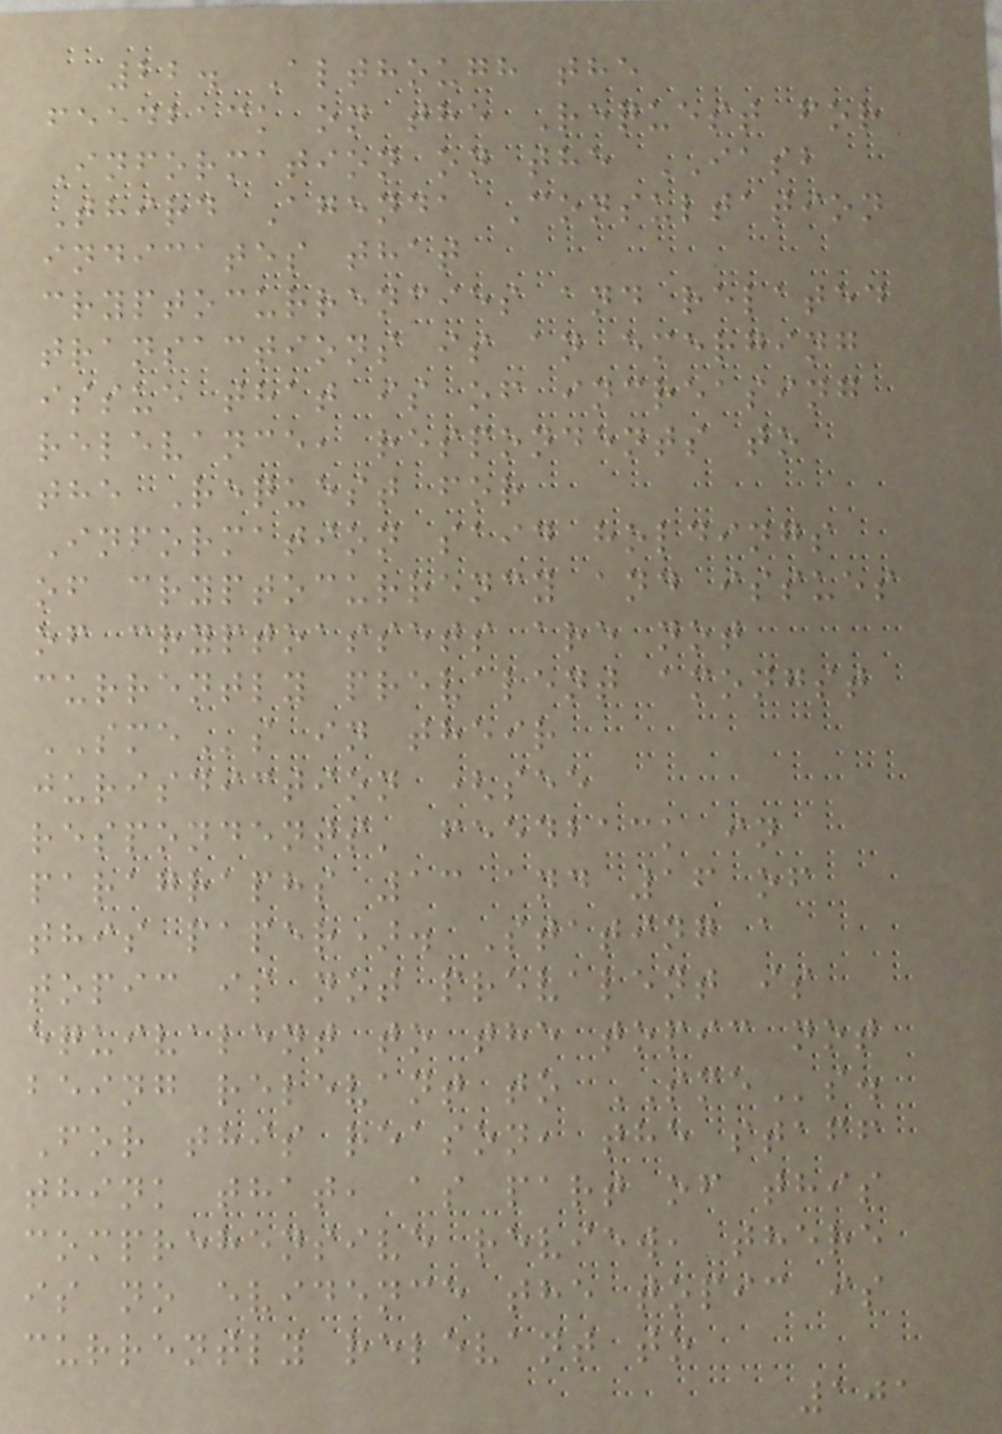22. Although the
feedback on the Request for
Information on the IASB
Third Agenda Consultation
indicates that
cryptocurrencies and related
transactions is an emerging
issue that is of increasing
relevance, respondents to
the Request for
Information said holdings
of cryptocurrency and issues
of cryptoassets are not
currently prevalent amongst
SMEs in their
jurisdiction (see
respondents' feedback in
paragraphs 13 and 16 of
this paper). Stating a
topic is not prevalent is
equivalent to the topic not
being relevant to SMEs.
For this reason, the staff
think that, as part of this
comprehensive review, there
is no evidence the topic is
currently relevant to
101
